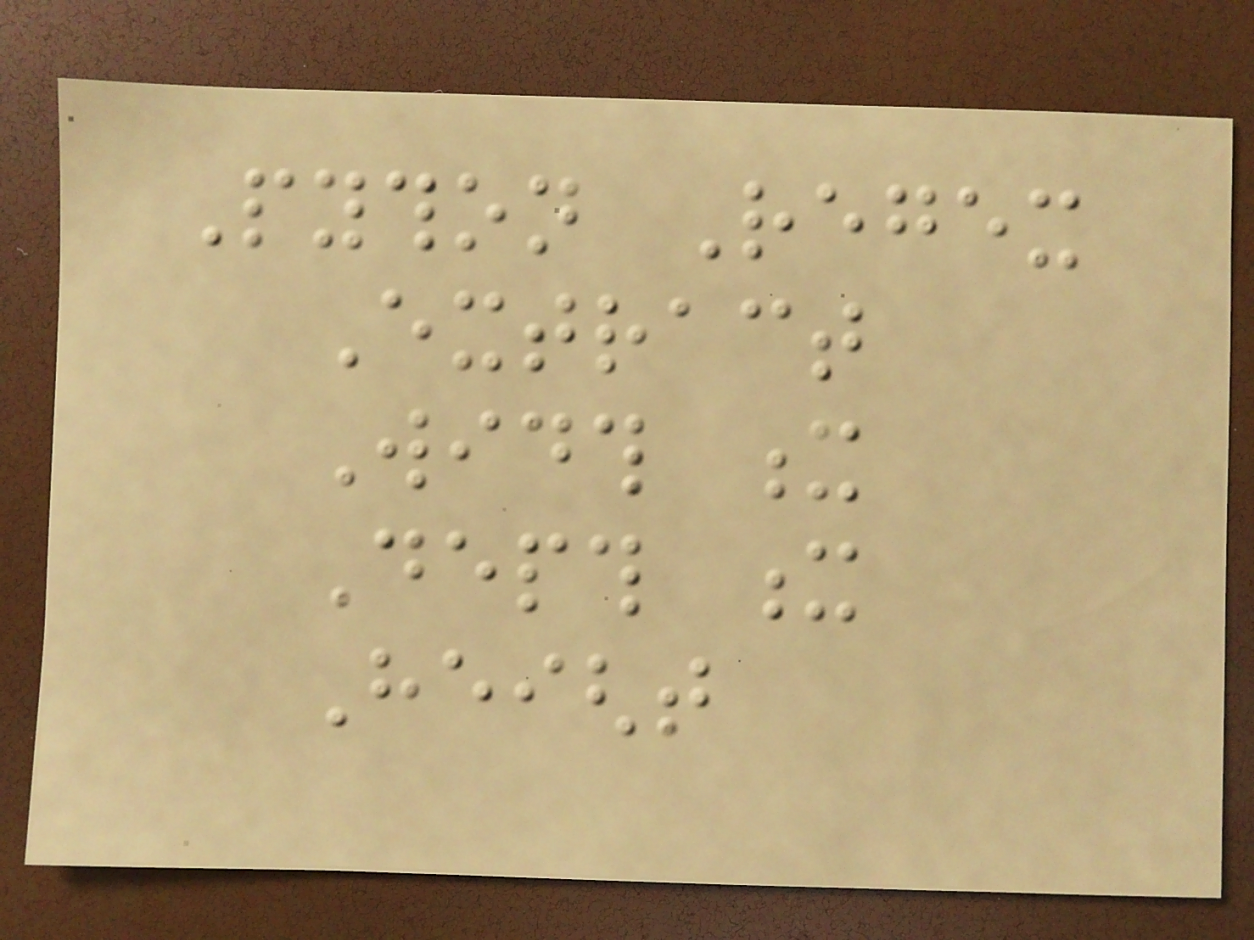Python Regex
Extract
Width x
Depth x
Height
